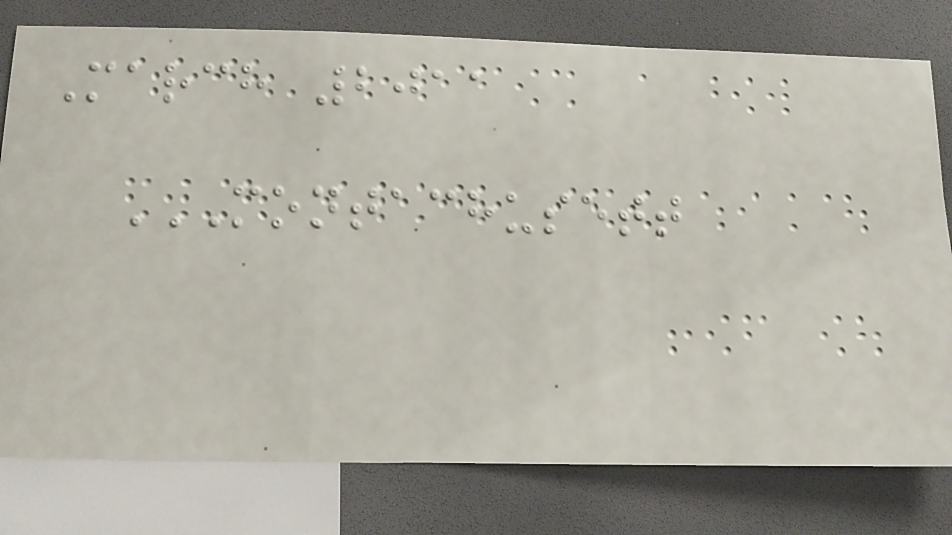March 2011
MONTACHUSETT
